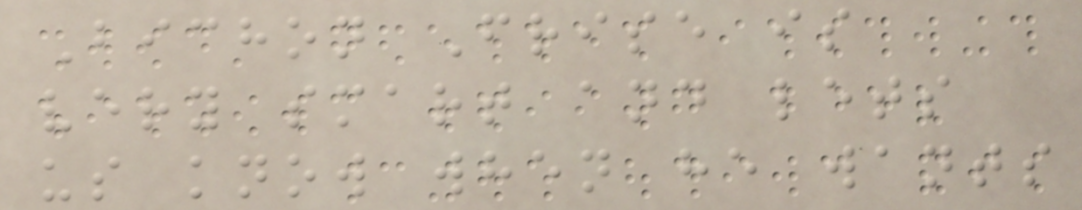Bichon Frise is
very smart and lets
us know when he wants
